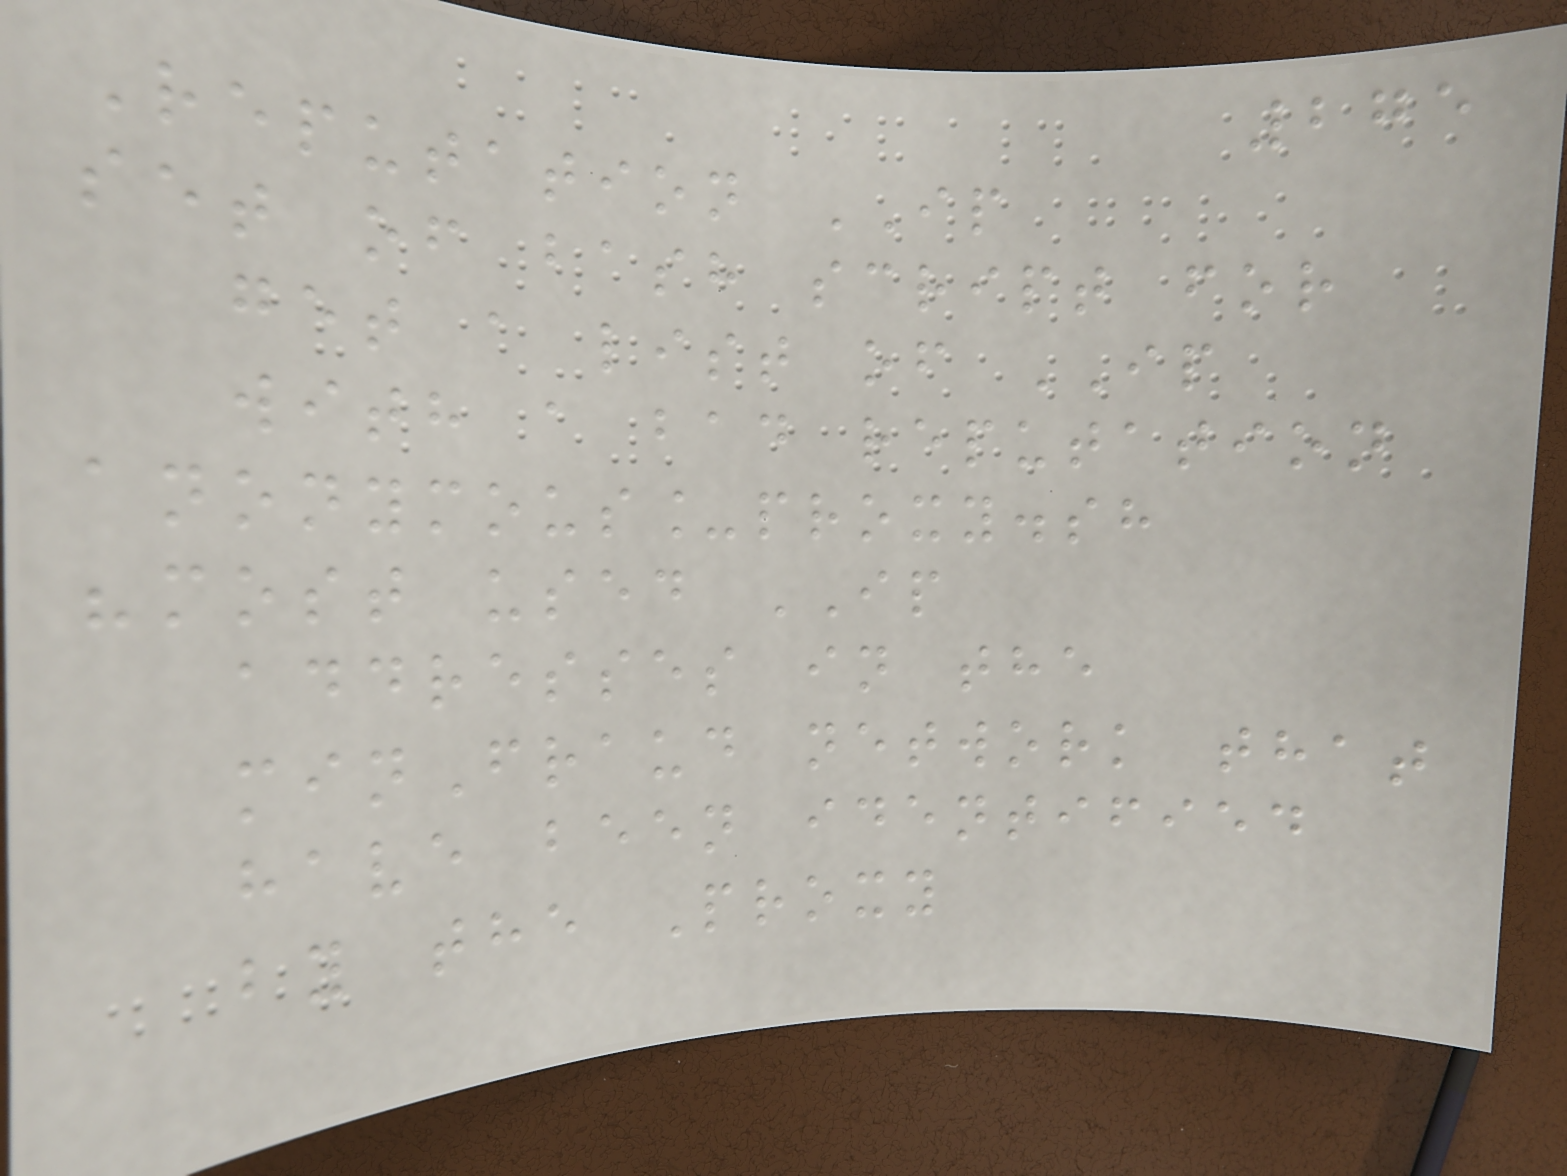275
Reputation IP
set of bash script for
get a list of IP
with a bad reputation
anonymous_proxy.sh
"most used IP
addresses in the
minFraud network that
have been identified
by the Proxy
